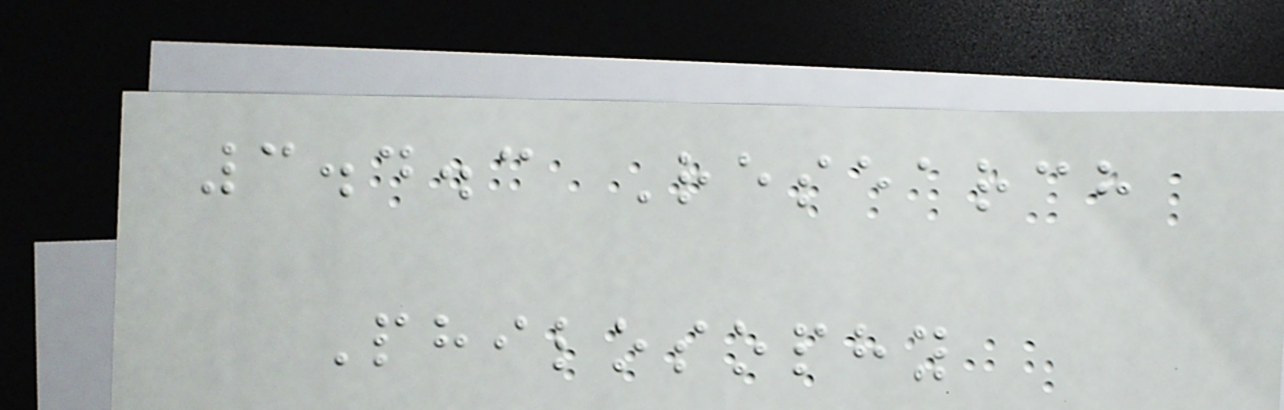3.4.3 Research
Philosophy
